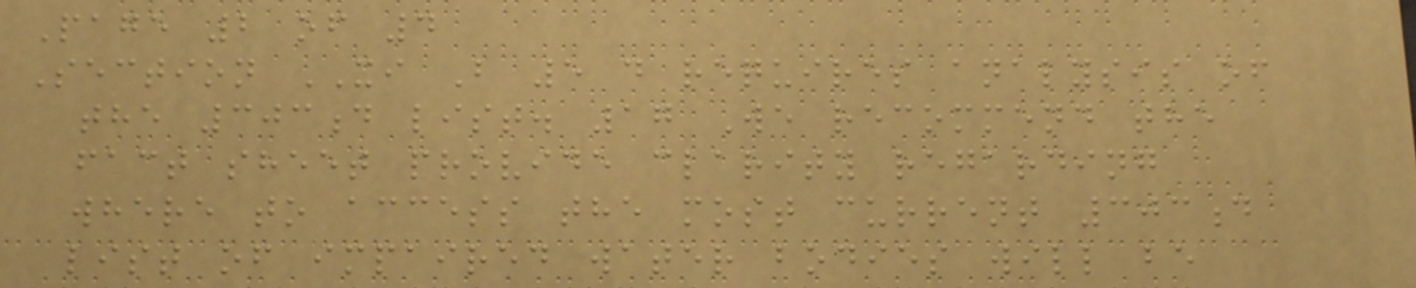Page 2 of 4
Section XI B 5 d requires analysis of
the 303d list. 17 We recommend the
fact sheet provide clarity regarding
where to access the most current 303d
list of impaired water bodies will be
